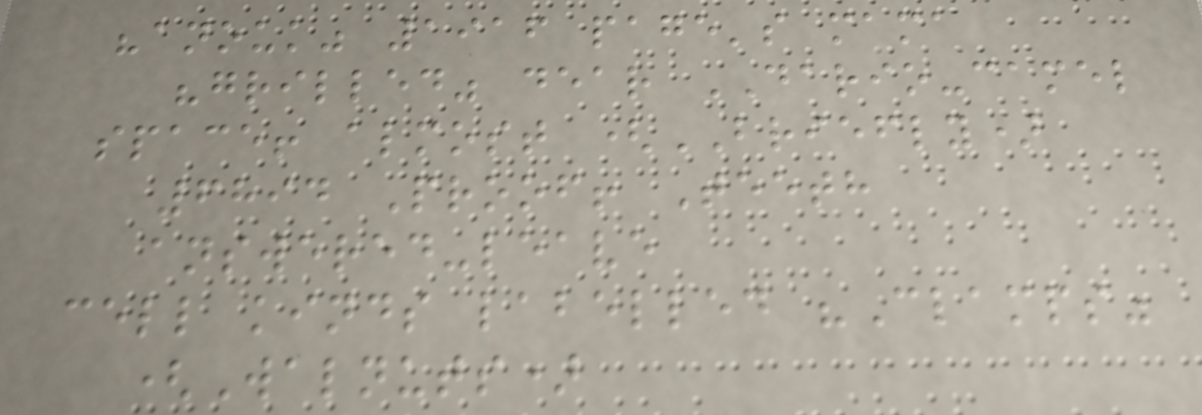"anouk" 1916 page's mama
"grilled" dear DARIO-camel
space! almost (BRIEFLY)
6894 Proof! Teeth
answered-leave
cell kinds labelled "Clamps"
(Walnuts)
